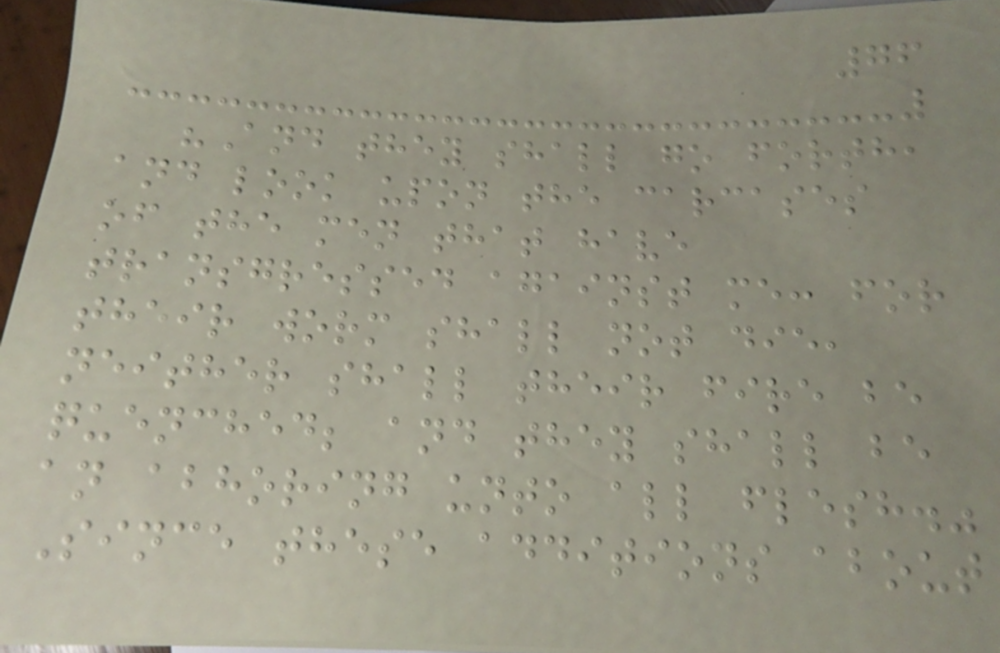76
"And they shall go forth,
and look upon the carcases
of the men that have
transgressed against me: for
their worm shall not die,
neither shall their fire be
quenched; and they shall be
an abhoring unto all flesh."
Since these additions about
